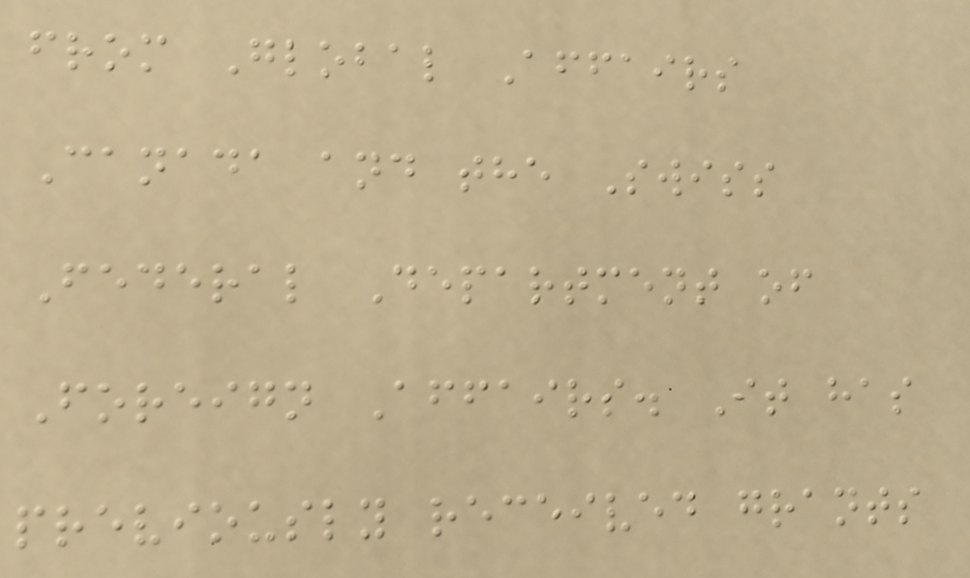from Global Affairs
Canada and the Swiss
Federal Department of
Foreign Affairs. It has
previously received grants
